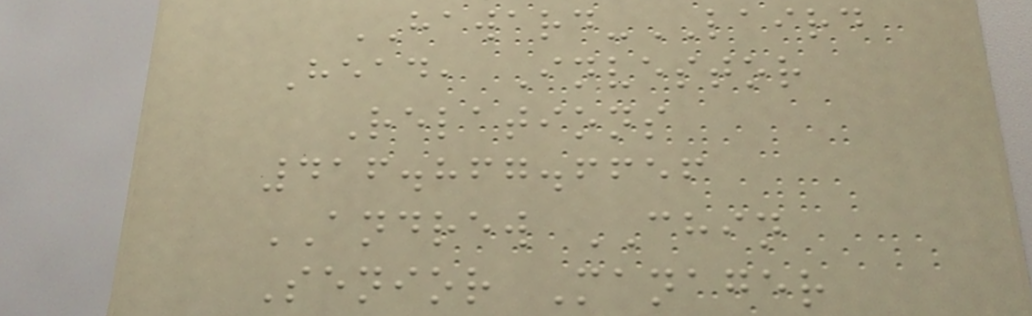HAWARD-LAIRD
Head, Investor
Relations
416.867.6656
ANDREW CHIN
Senior Manager
